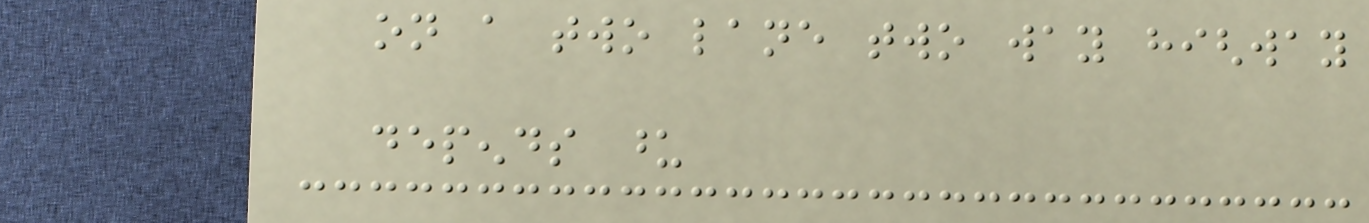on a two lane two way highway
depends upon
